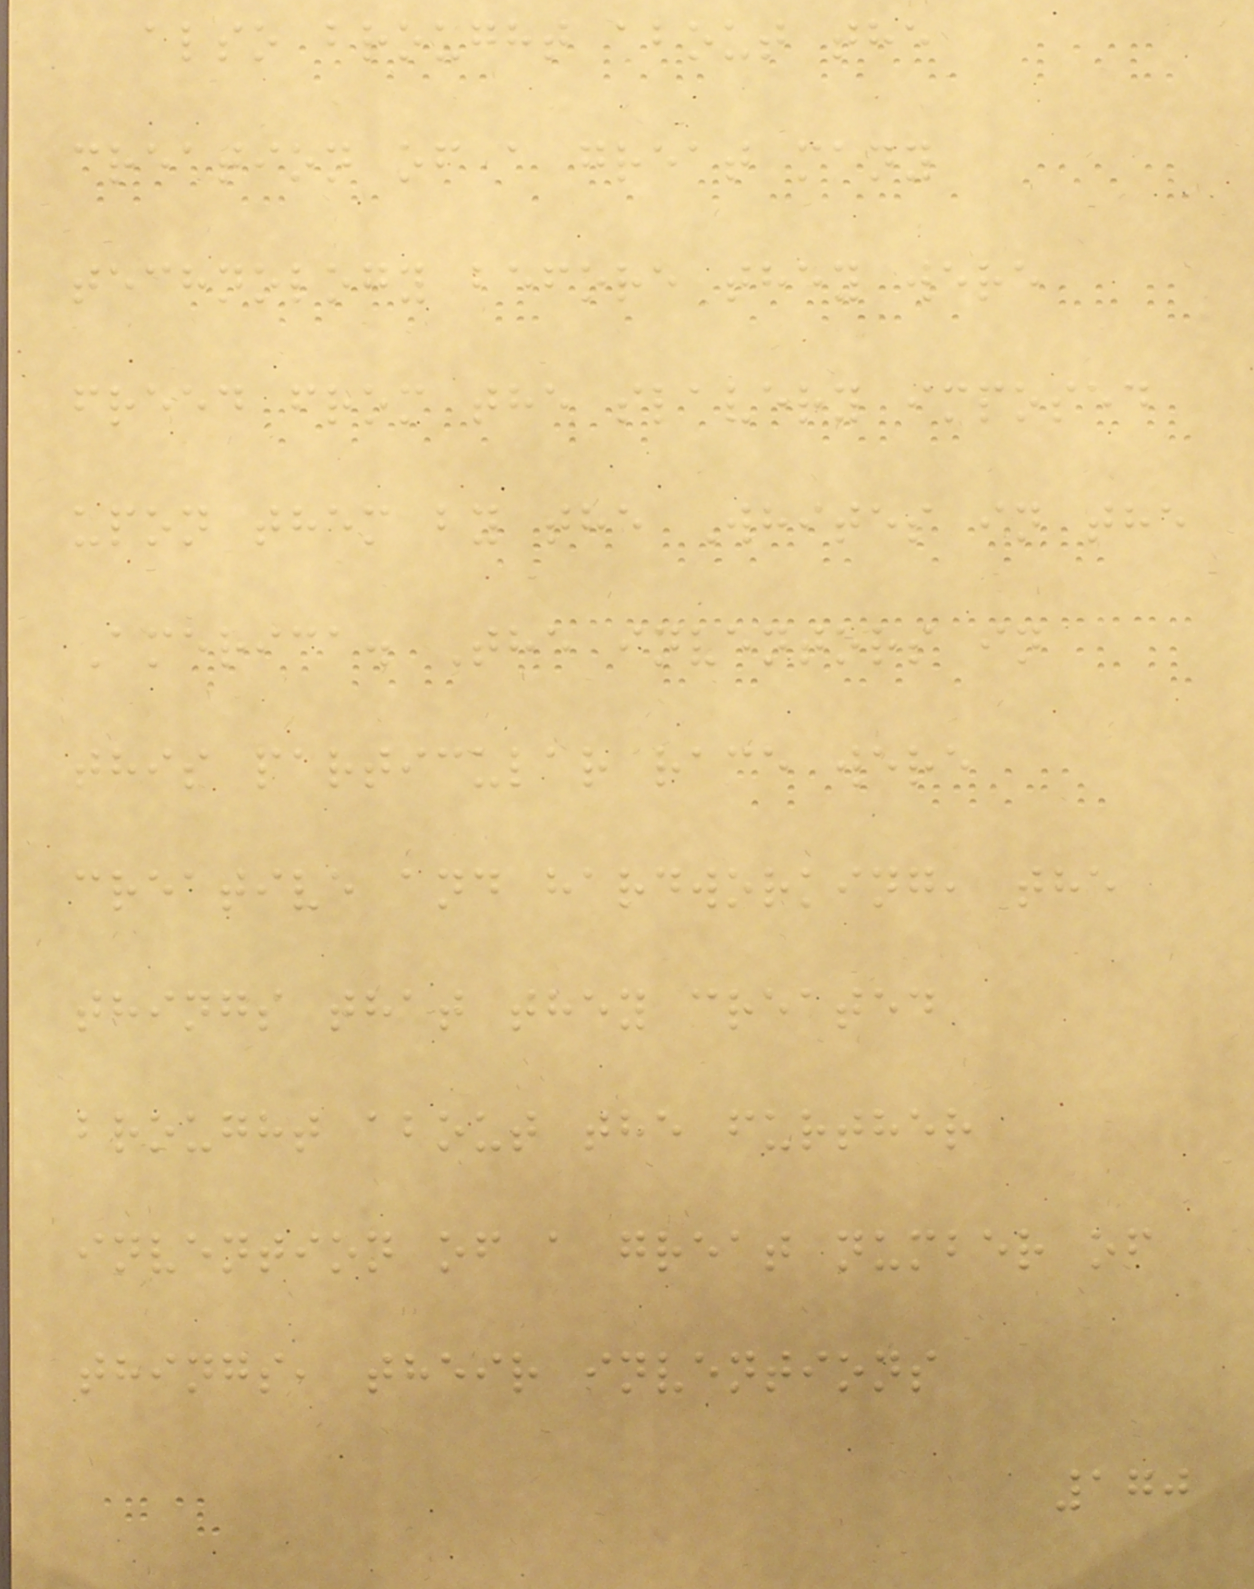also brought about the
creation of a great many
technology before they were
freed from the slavery imposed
upon them by the Whites in the
America. The inventors in
this particular race were
creative and hardworking, the
things that they created
brought about the further
invention of a great number of
things, their inventions
170
